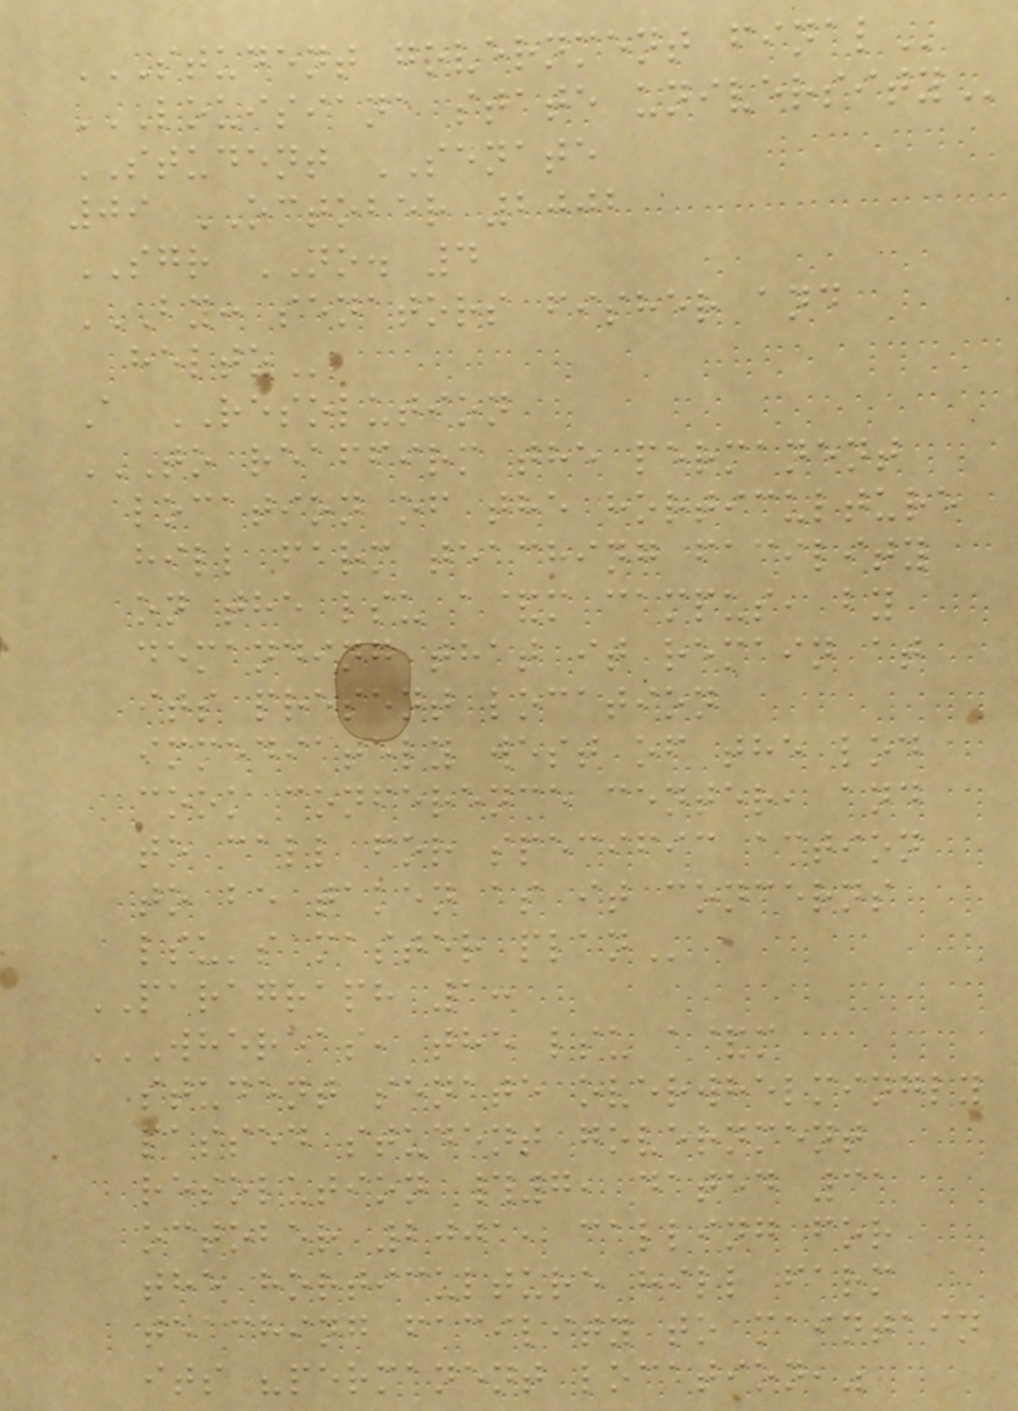STUDENT GOVERNMENT FINAL
LOUISIANA STATE UNIVERSITY
STUDENT SENATE
09 OCTOBER 2002
SGR NO. 4
BY: SENATORS FISHER AND
HELTZ
A RESOLUTION
TO REAFFIRM THE PERMANENT
LOCATION OF THE HORTICULTURE
HILL FARM TEACHING FACILITY
ON THE LSU A&M CAMPUS, BY
DEMANDING THAT IT REMAIN AT
ITS PRESENT LOCATION
IMMEDIATELY WEST OF THE LOD
COOK CONFERENCE CENTER, AND
TO CALL FOR SPECIFIC ACTION
TO BE TAKEN AS IT CONCERNS
LSU'S MASTER PLAN
PARAGRAPH 1:
WHEREAS, THE LSU A&M
STUDENT SENATE OVERWHELMINGLY
PASSED STUDENT GOVERNMENT
RESOLUTION #7, DATED 31
OCTOBER 2001, CALLING FOR
THE HORTICULTURE HILL FARM
TEACHING FACILITY TO MAINTAIN
ITS "PERMANENT LOCATION,"
